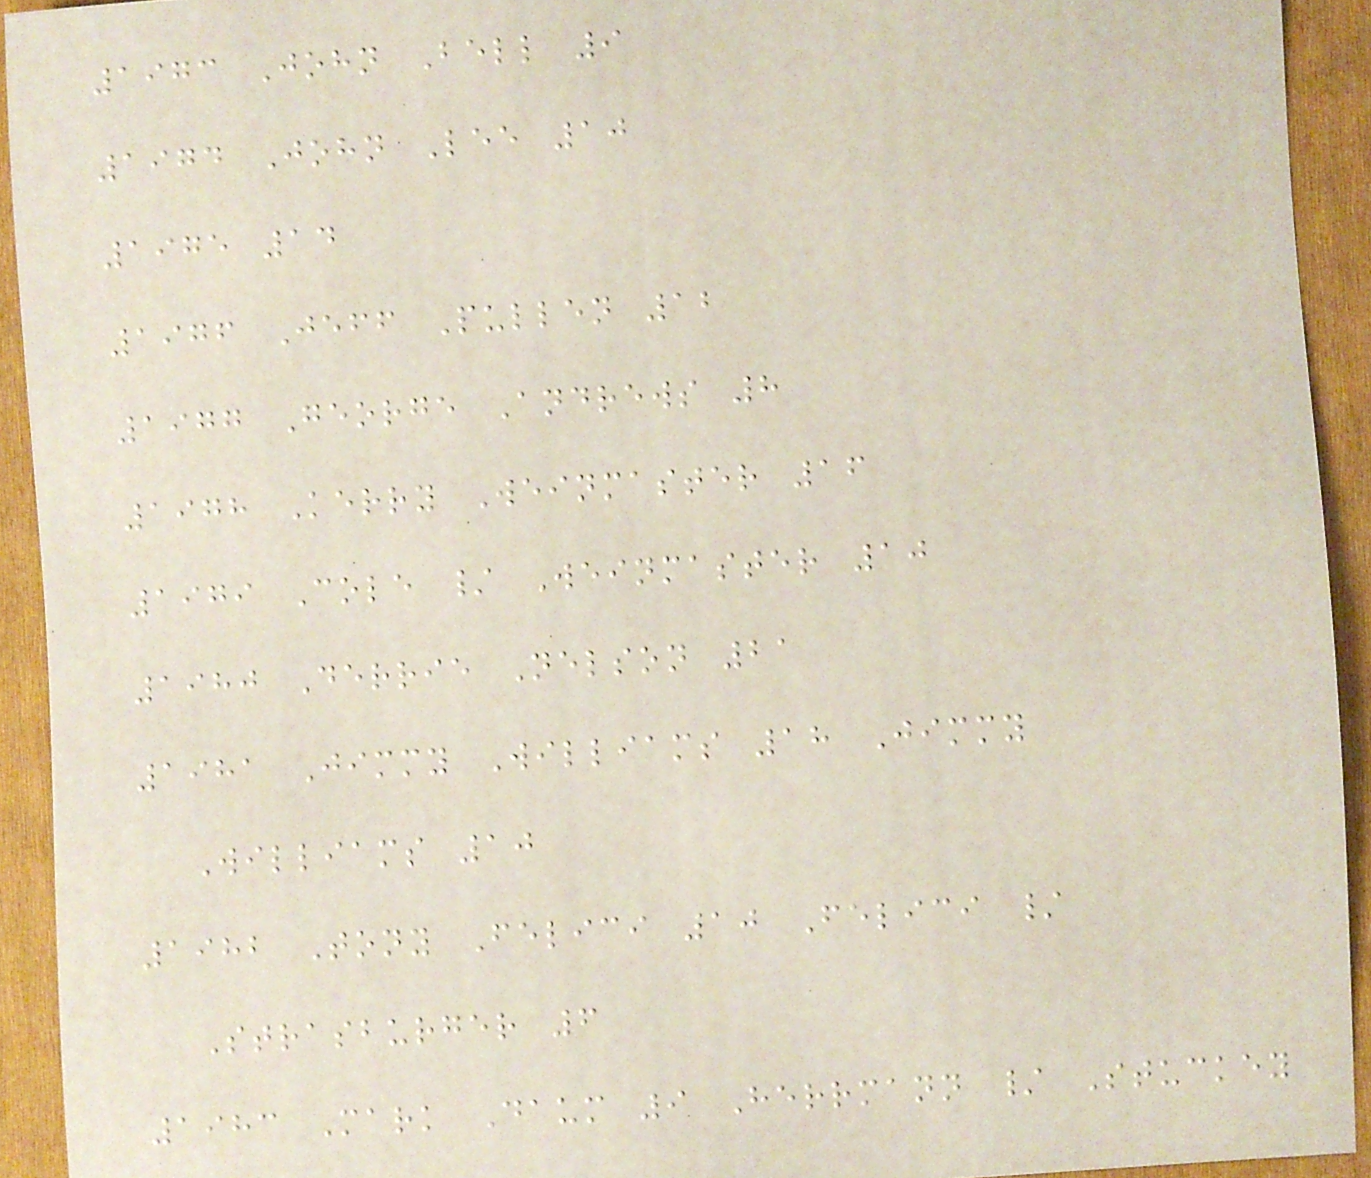1973 John Bell 9
1974 John Lee 10
1975 14
1976 Jeff Pullen 12
1977 George Andrews 8
1978 Kerry Weinmaster 16
1979 Cole / Weinmaster 10
1980 Derrie Nelson 21
1981 Jimmy Williams 18 Jimmy
Williams 10
1982 Tony Felici 10 Felici /
Strasburger 6
1983 Mark Daum 9 Herrmann / Stuckey
